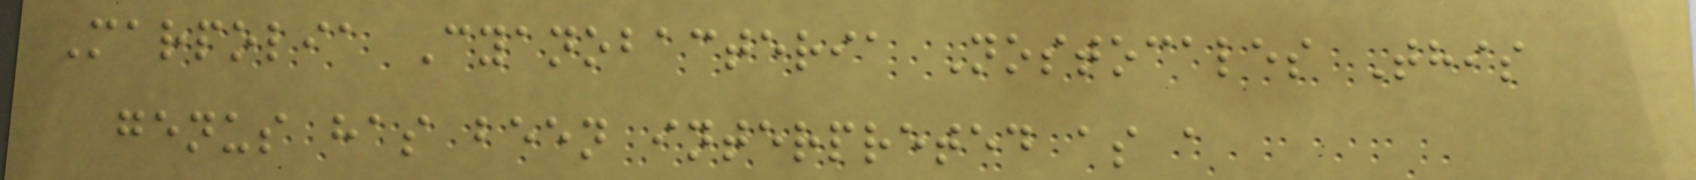Marpolia Cyanobacteria Nostocales This
genus has been interpreted as a
